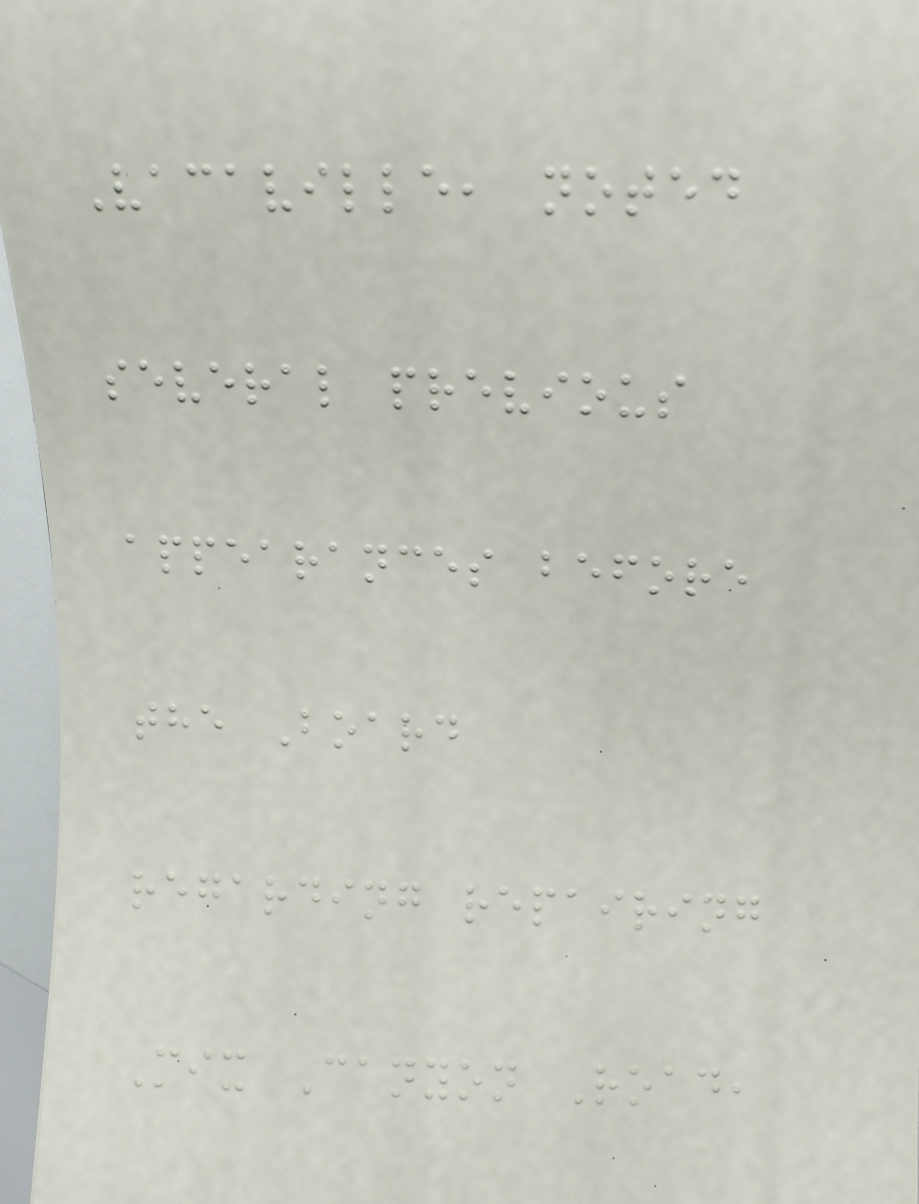Vacaville, noted
several previous
appearances before
the Board
regarding repairing
Mix Canyon Road,
